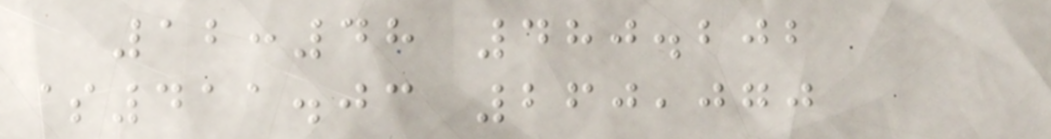12:48 480.202
$411.03 260,070
